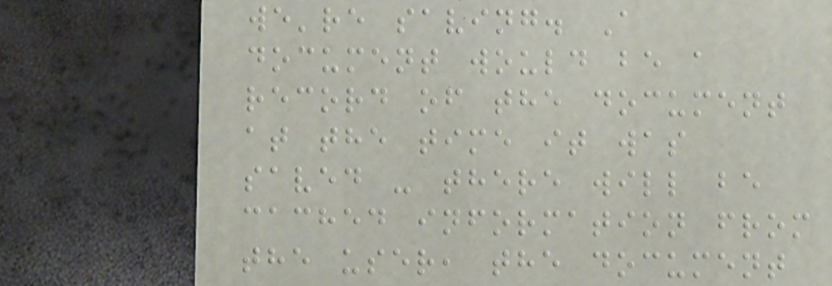we're saving. A
document would be a
record of the document
at the time it was
saved - there will be
cached information from
the user, the document
